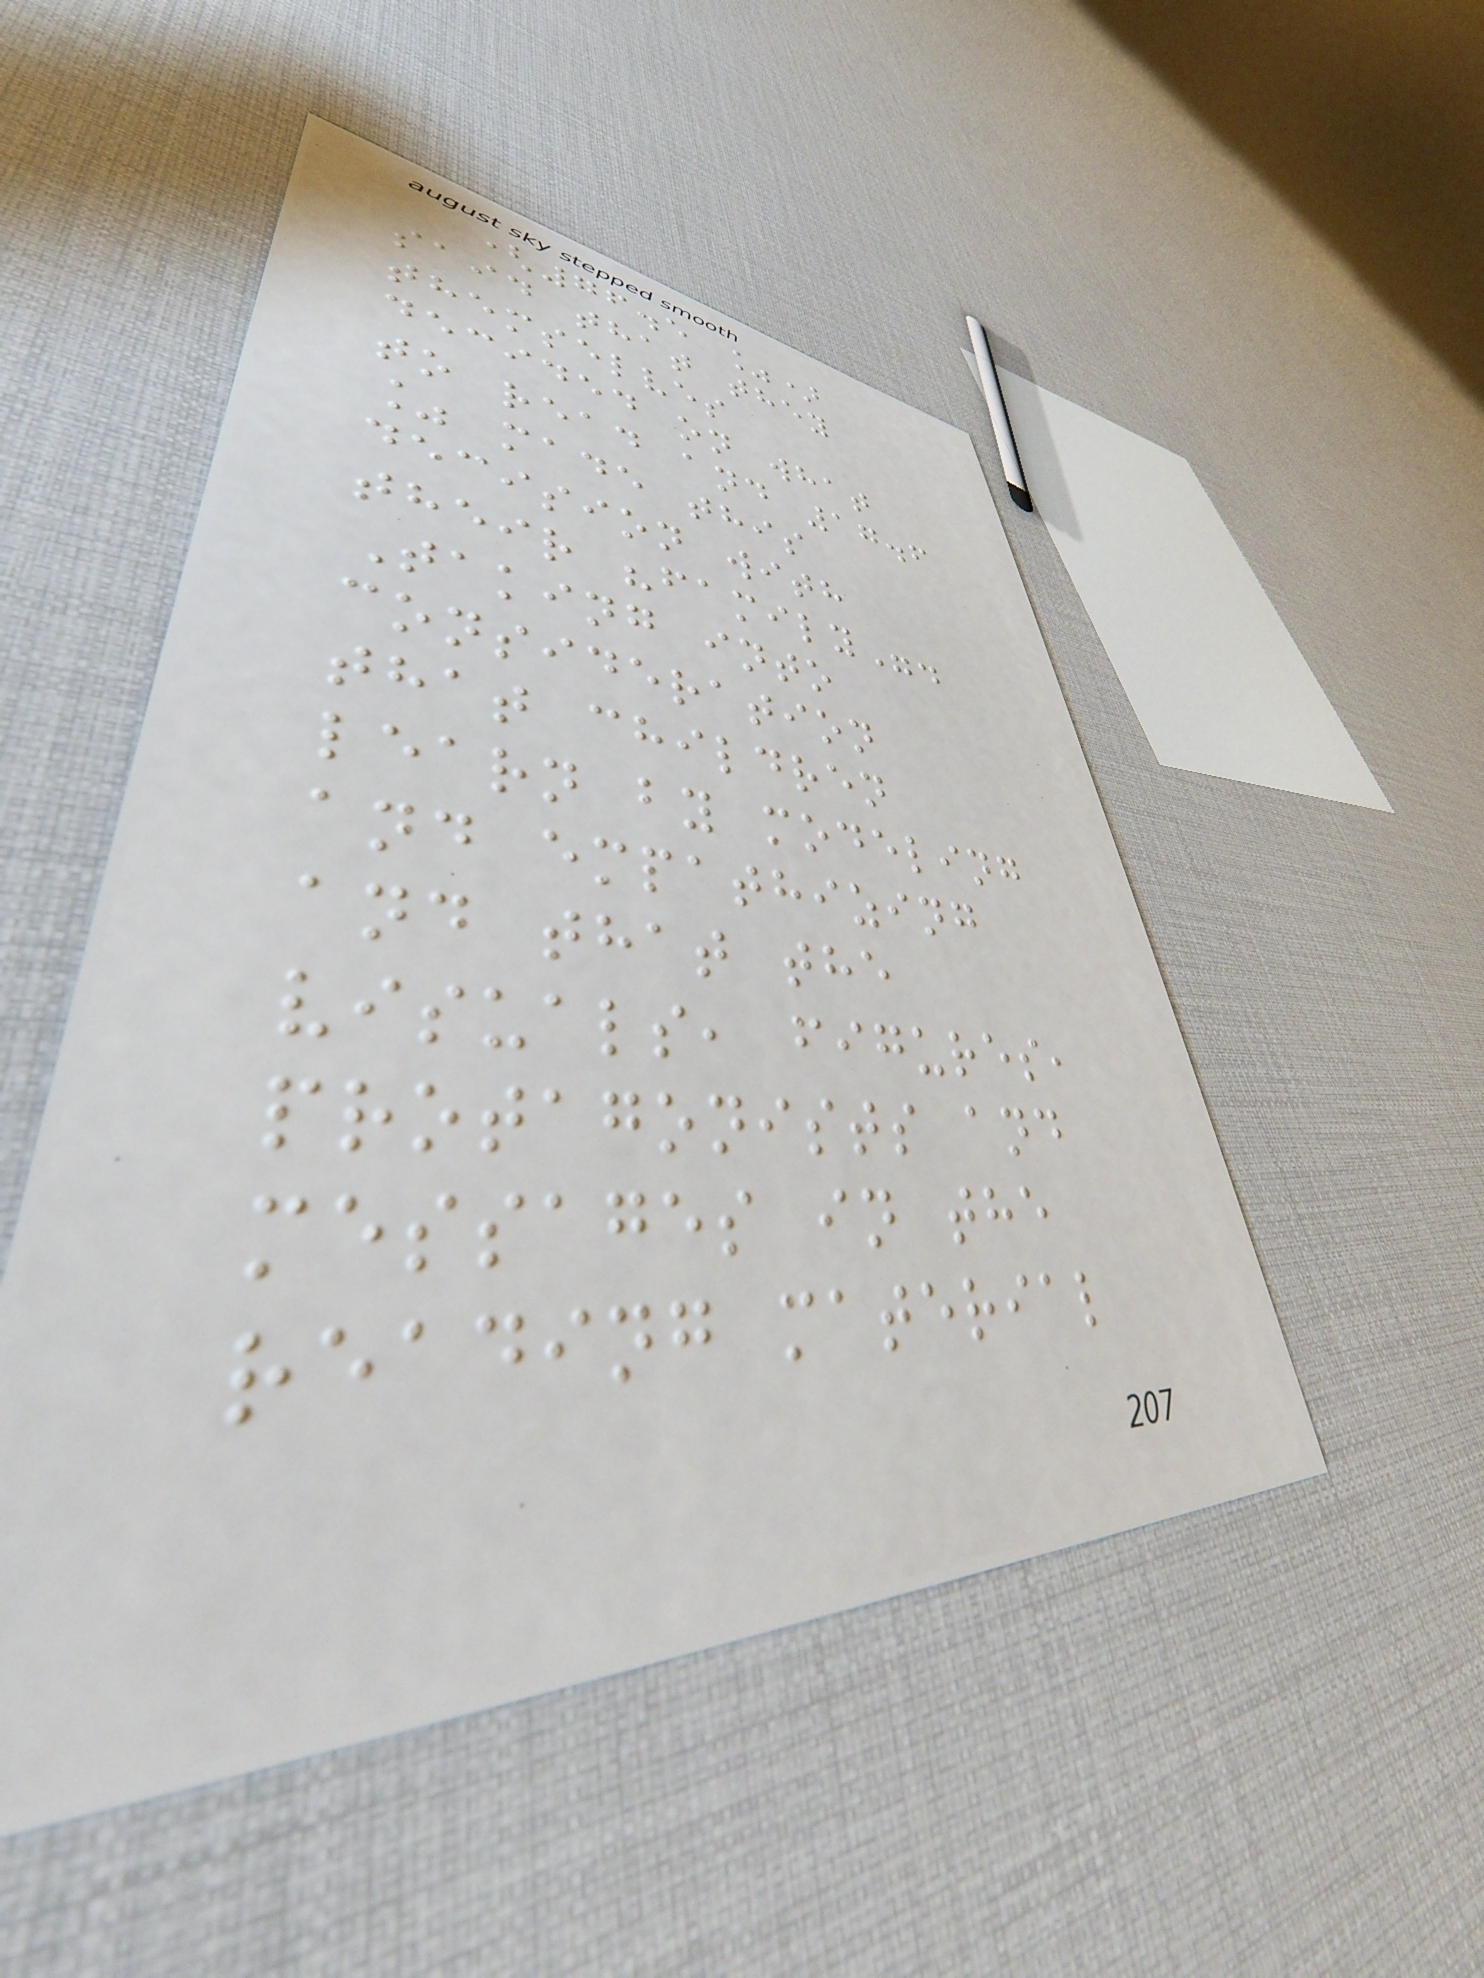(76.5 %)
said that they
themselves
decided on what
to read and 17.6
% made this
decision with
their "family".
Taking into
consideration
that children
learn by modeling
and empathizing
and that the
visuals, figures,
protagonists and
messages in the
reading material
